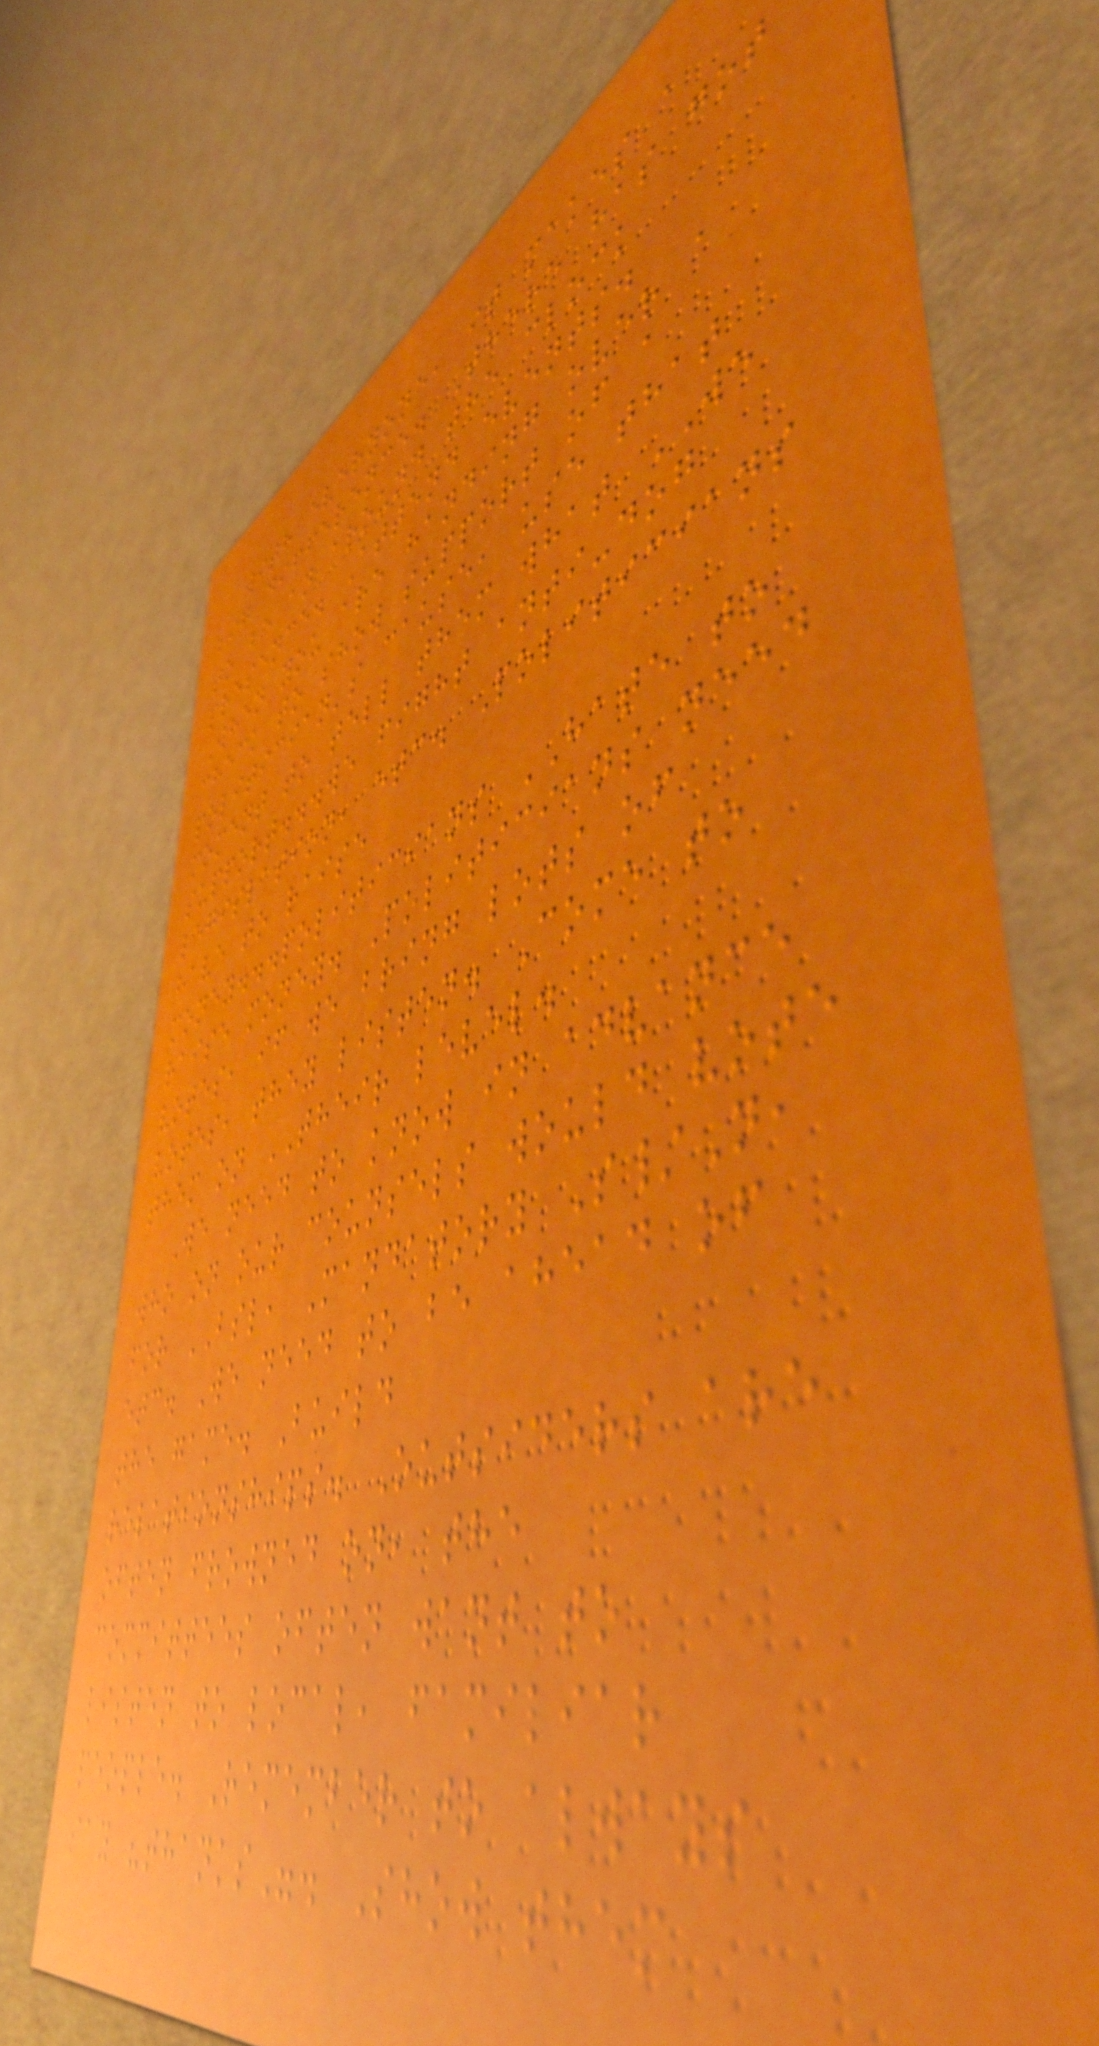with everyone, it makes a
big difference. There has got
to be an around the clock
presence. Attend events.
When you are handing over a
check to show support of a
politician's cause, use that
moment to tell them what WE
support...we fight anti-dog
legislation, etc. Politicians
have to raise
money...politicians HATE to
raise money. Politicians need
votes, if we bring lots of
votes, they listen. Come to
them on THEIR level.
We need to know in advance
who on our counsels would vote
for BSL, Mandatory S/N,
etc. We need to be ahead of
the game. Build
relationships. Outsiders are
often frowned on, the
committees often want to
listen to local, familiar
people. Remember to always
say "thanks". Show them
